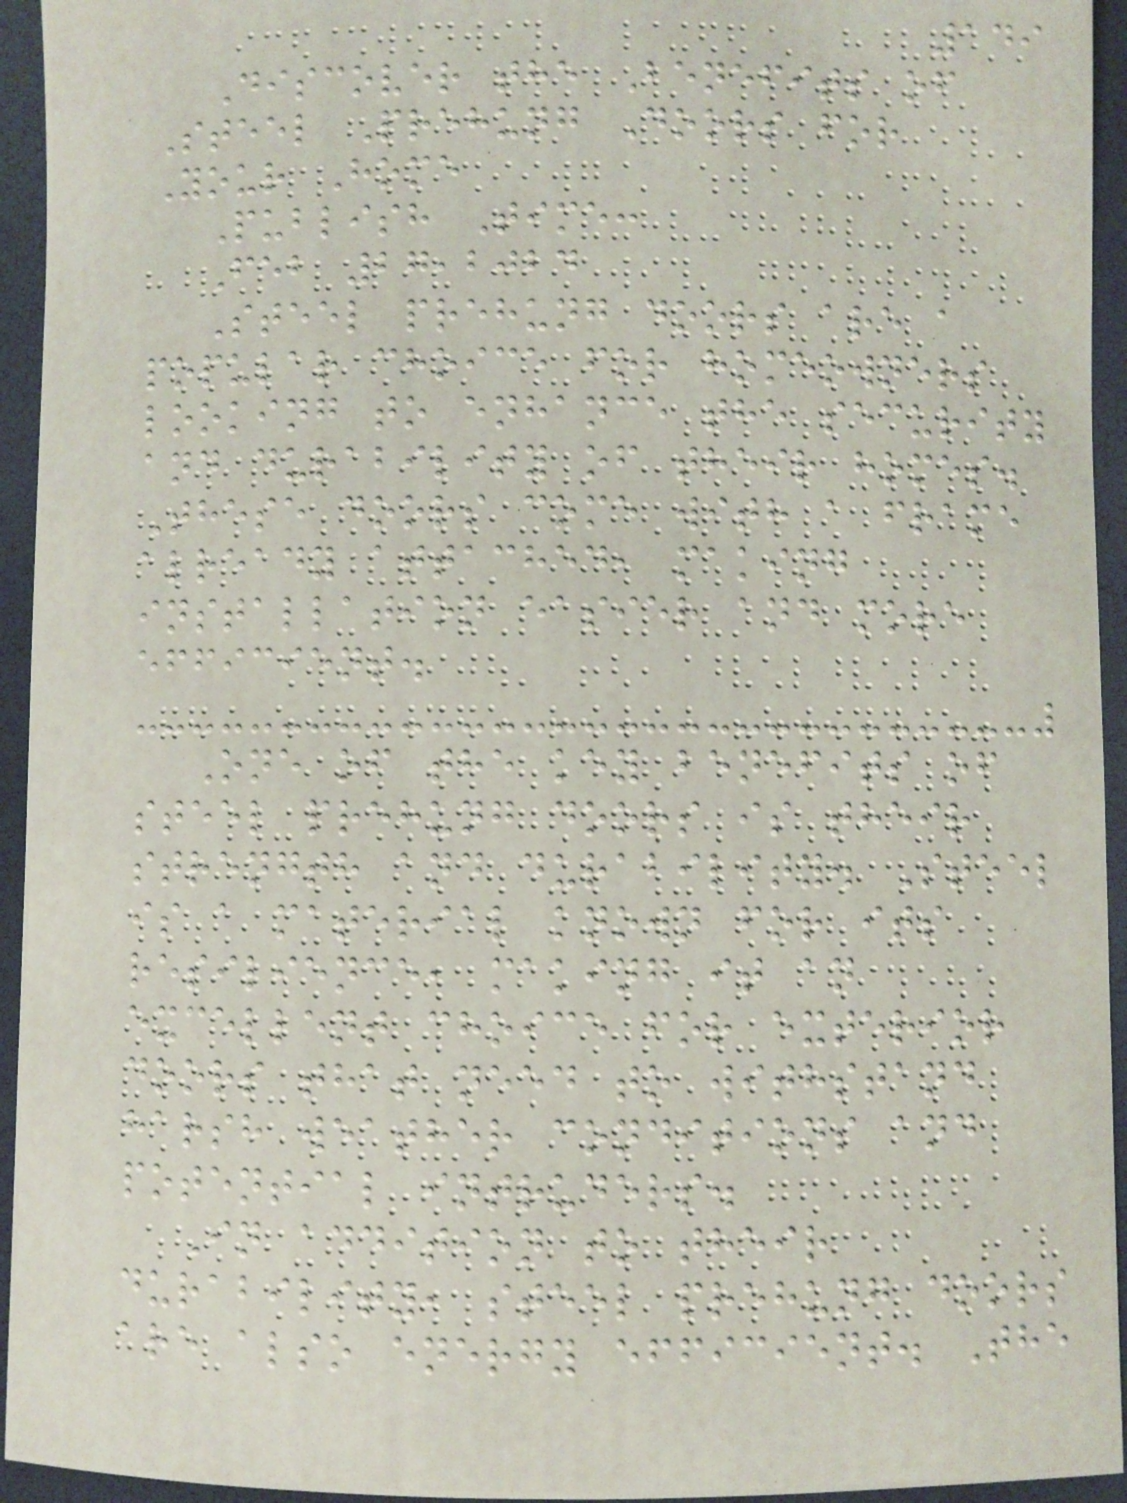149
Discover the Benefits of
Steel Prehung Doors for
Your Home
Publish Time:
Feb 27,2024
Steel prehung doors are a
popular choice for homeowners
looking to enhance the security
and durability of their homes.
These doors come with a frame
already attached, making
installation easier and more
efficient.
One of the key benefits of
steel prehung doors is their
strength and durability. Steel
is a material known for its
resilience, making it an
excellent choice for exterior
doors that need to withstand
harsh weather conditions and
potential intruders.
In addition to their
durability, steel prehung doors
are also energy efficient. The
